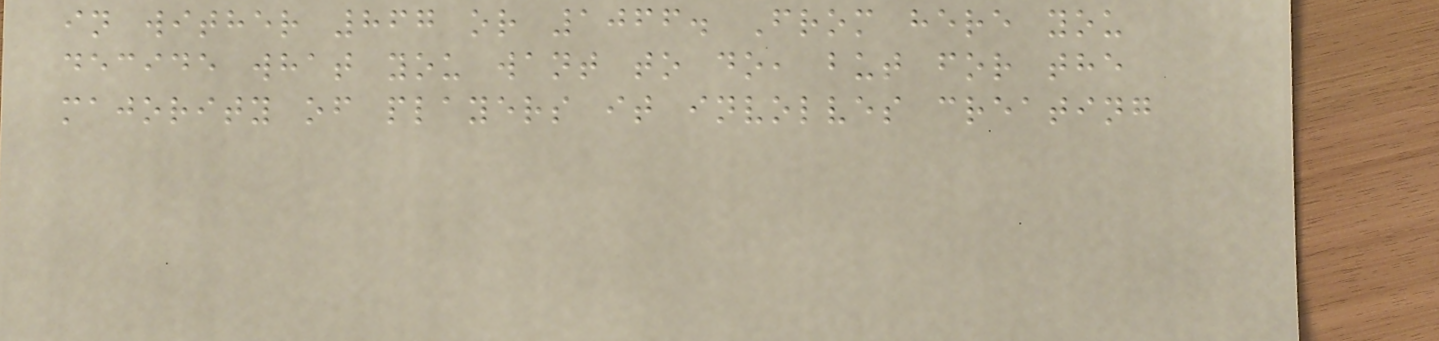in wither 867 or 1066. From here you
decide what you want to do, but for the
majority of players it involves creating
